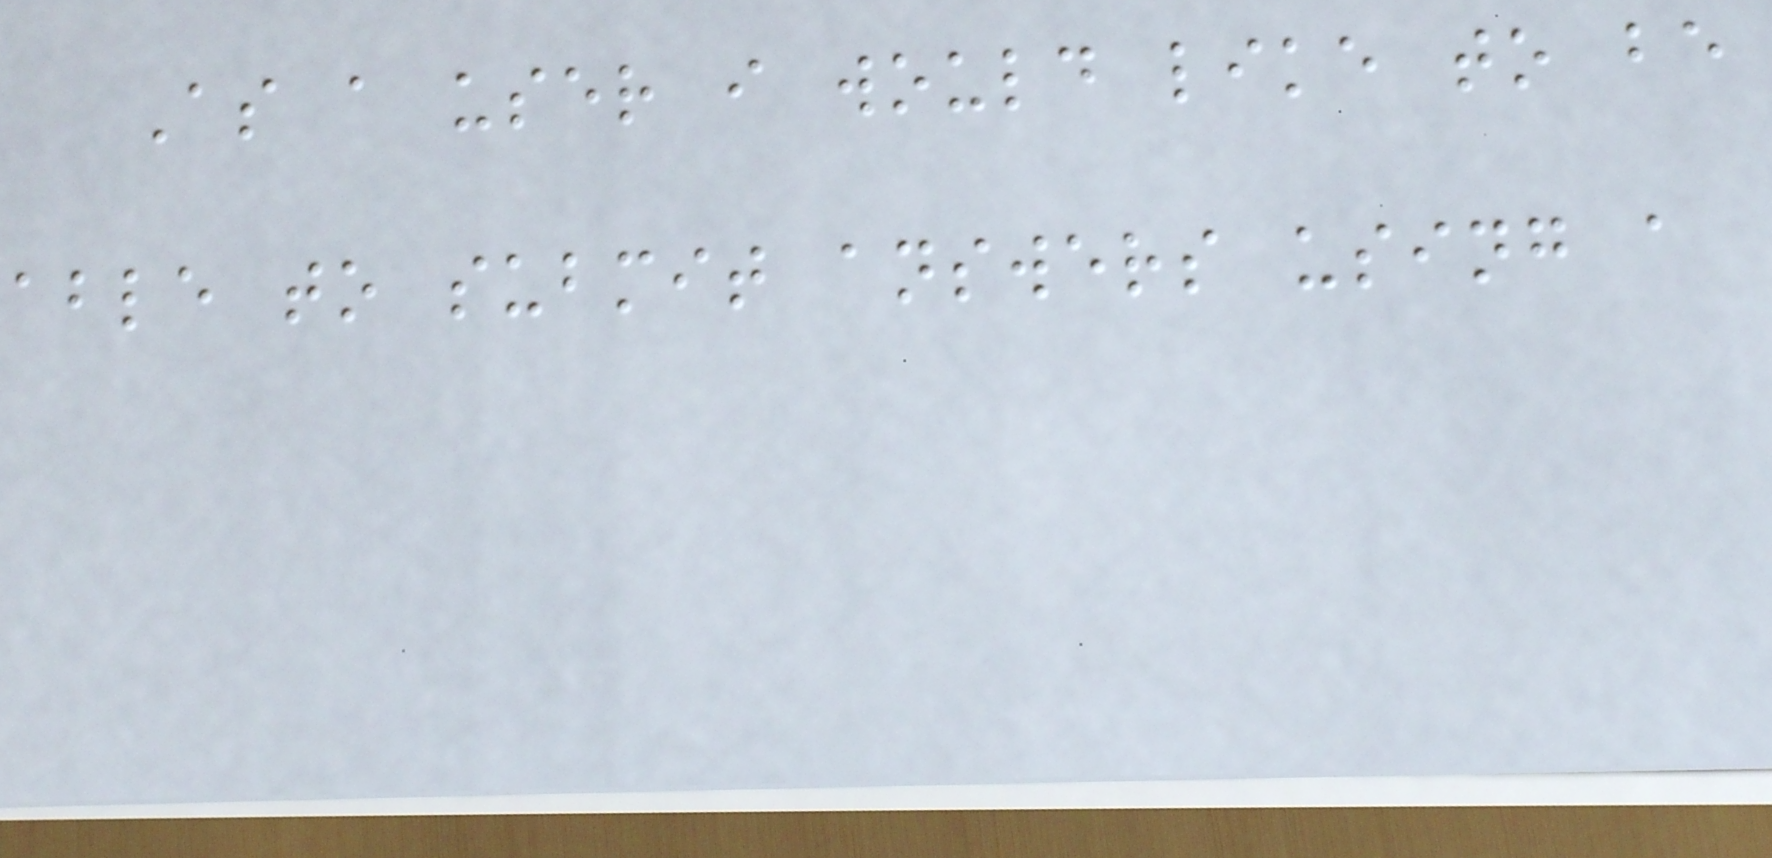As a user i would like to be
able to submit answers using a
